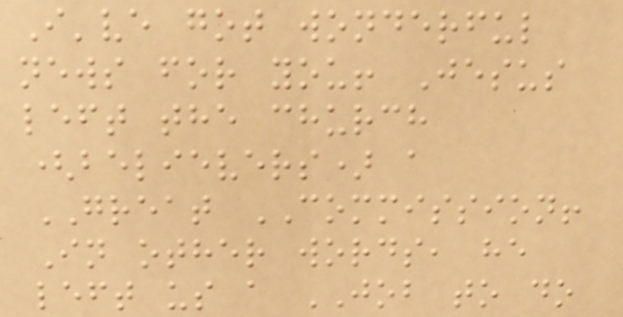I've got wonderful
news for you! Jesus
left the church
(believers) a
GREAT COMMISSION!
In other words, he
left us a JOB to do
